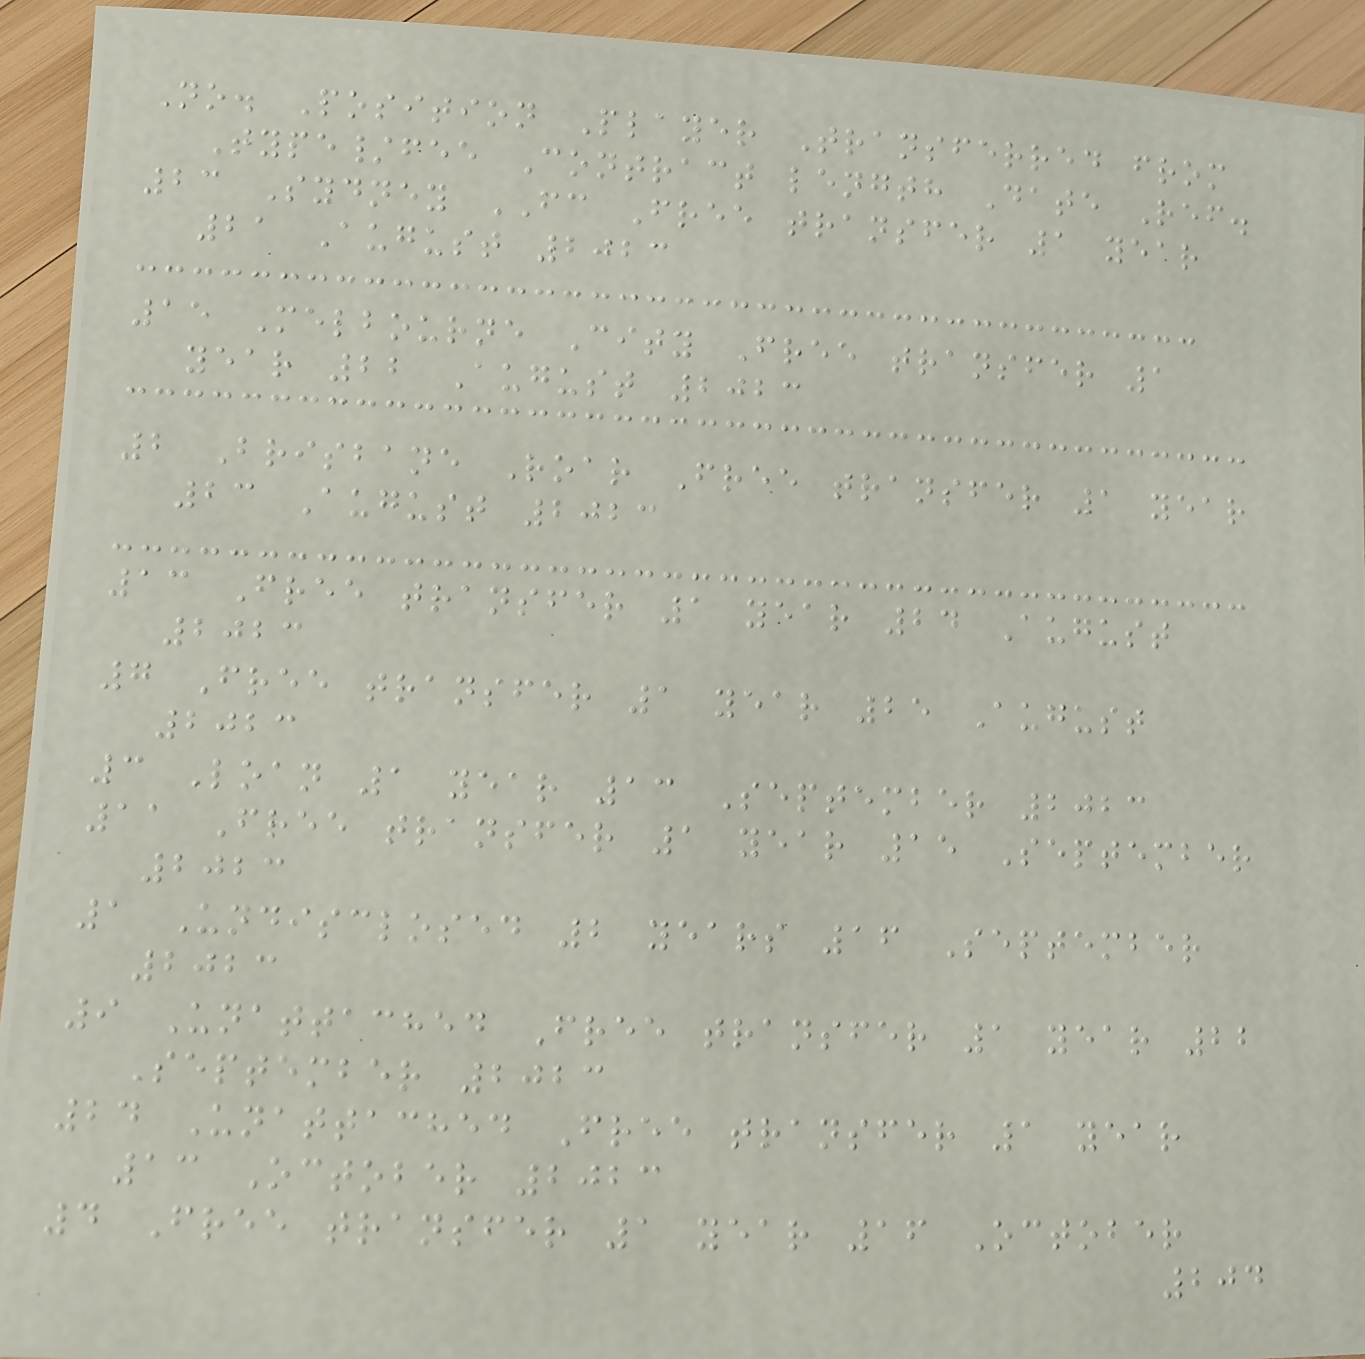No. Position Player Transferred from
Type/fee Contract length Date Ref.
23 Sydney FC Free transfer 1 year
21 August 2023
15 Melbourne City Free transfer 1
year 22 August 2023
2 Brisbane Roar Free transfer 1 year
23 August 2023
13 Free transfer 1 year 24 August
2023
7 Free transfer 1 year 25 August
2023
3 Loan 1 year 13 September 2023
11 Free transfer 1 year 15 September
2023
1 Undisclosed 2 years 16 September
2023
9 Unattached Free transfer 1 year 22
September 2023
24 Unattached Free transfer 1 year
13 October 2023
4 Free transfer 1 year 16 October
204
